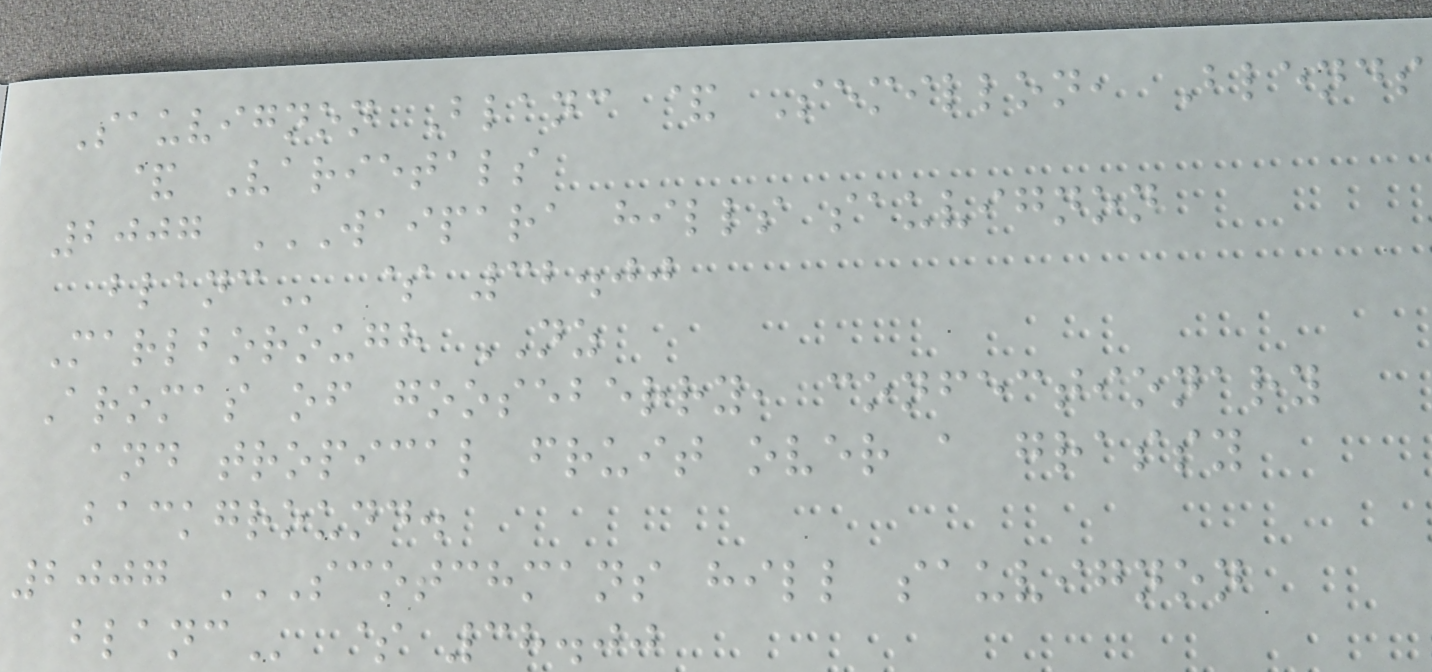Sauvignon Blanc & Semillon, Blends
& Varietals
2007 WAIPARA HILLS SAUVIGNON
BLANC $ 32.00
Marlborough NZ
Aromas of gooseberry, confectionary
and tropical fruit over a grassy
background.
2007 SCOTCHMANS HILL SAUVIGNON
BLANC $ 38.00
